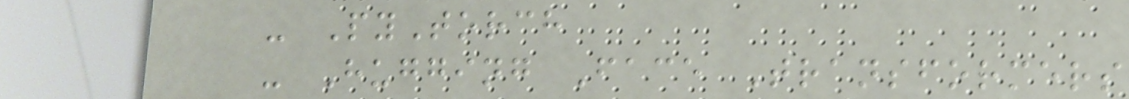- PyTorch
- Hugging Face Transformers
